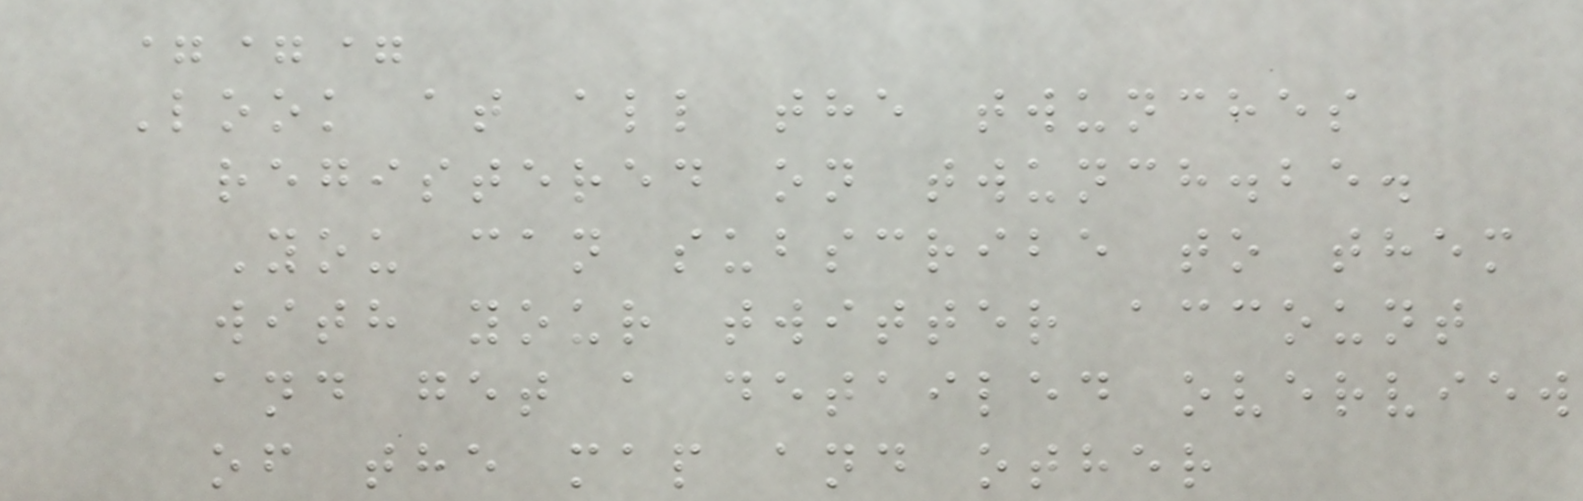===
Look at all the twunches
registered on twunch.be.
You can subscribe to them
with your twitter account
and get a detailed overview
of the map and other
